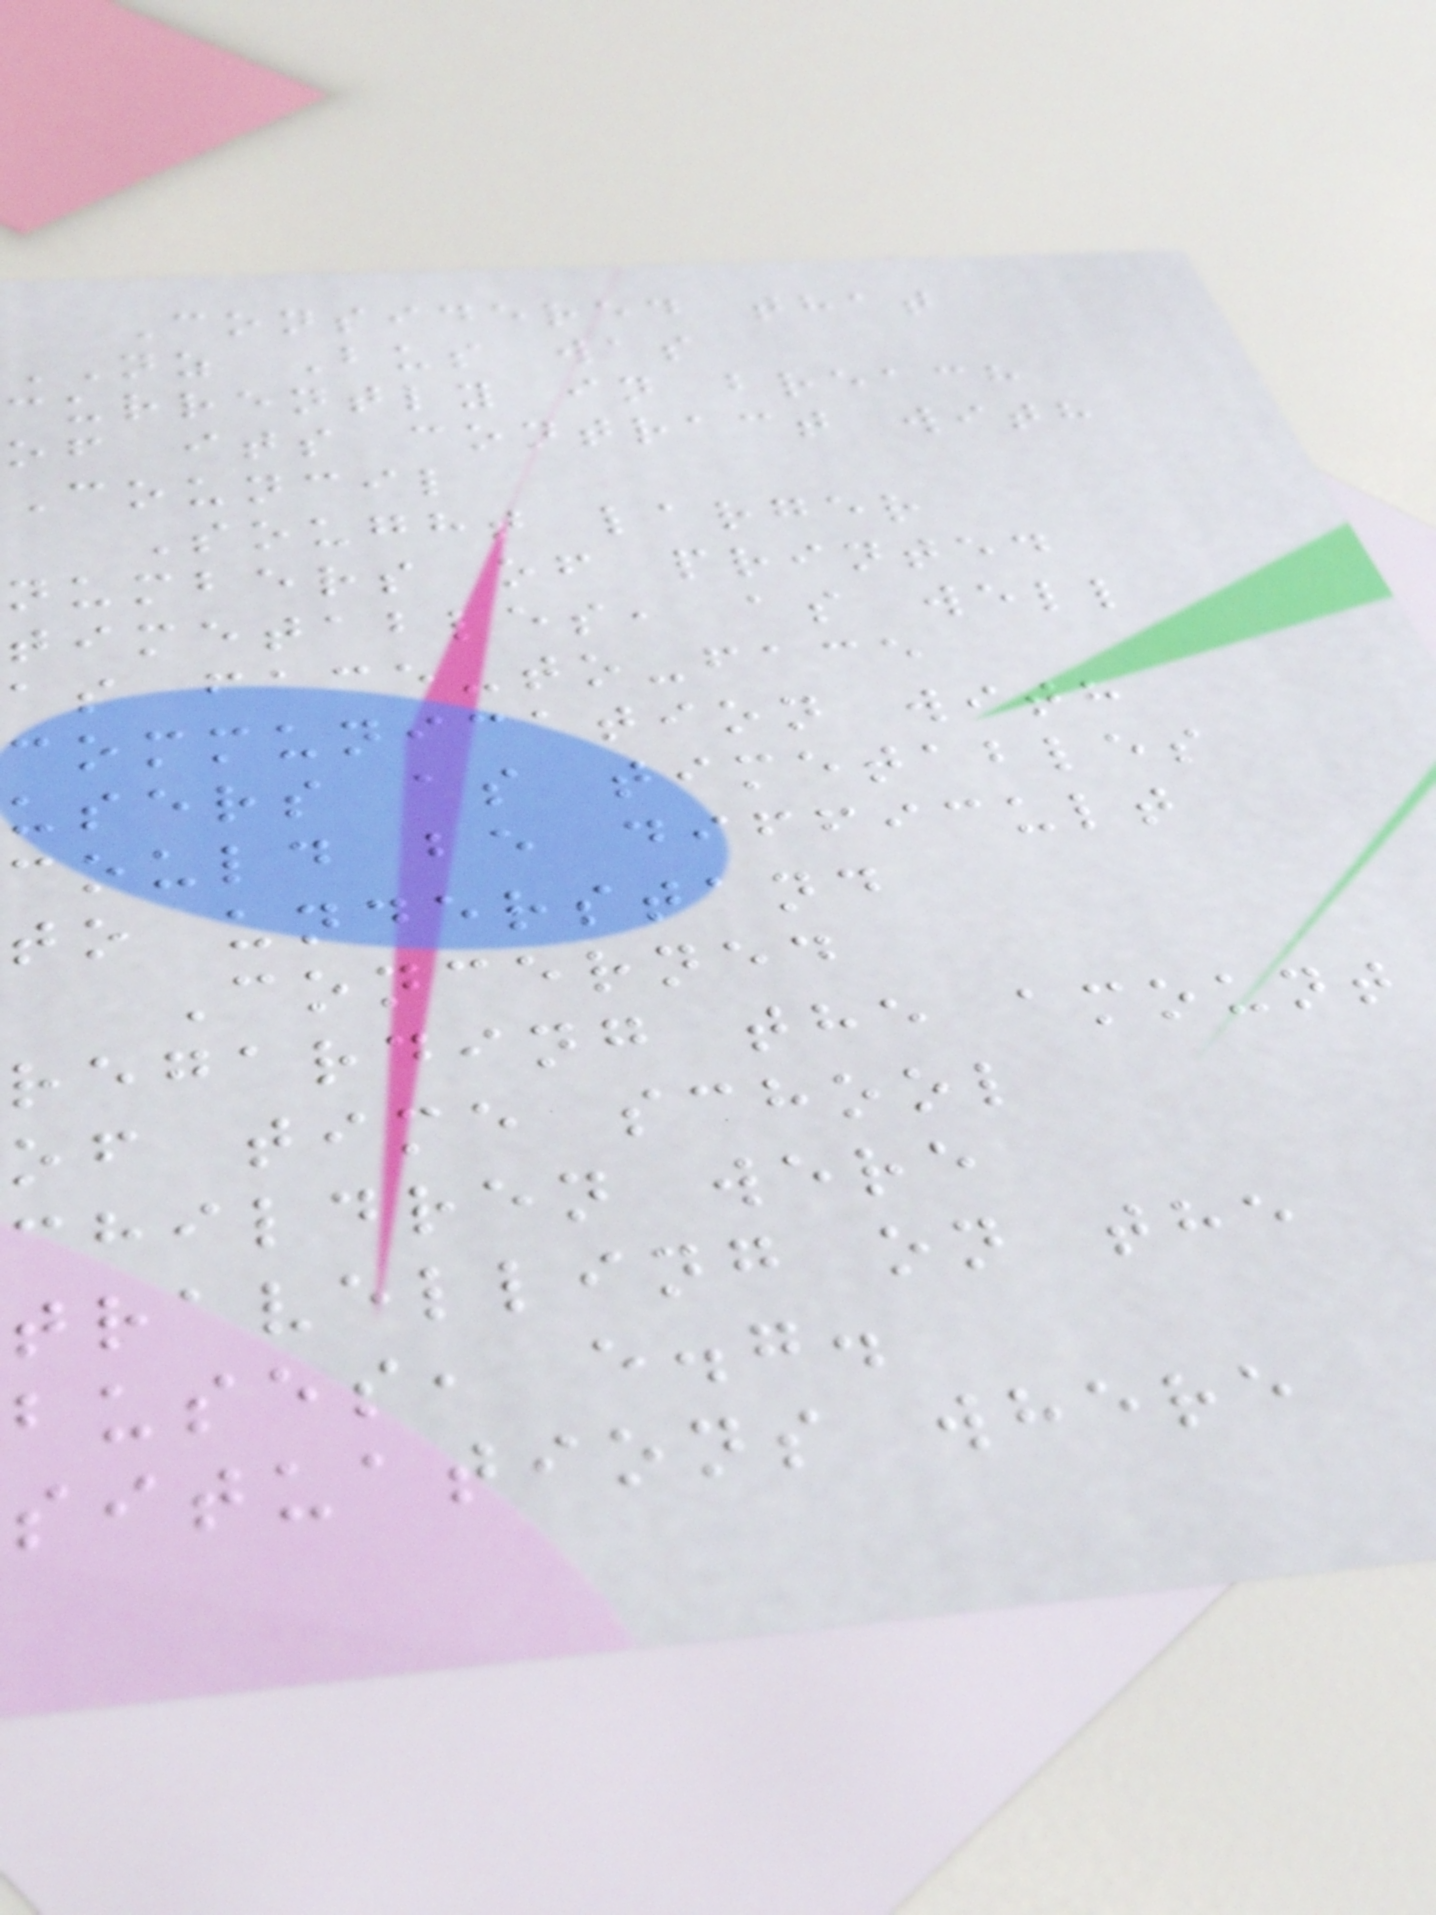Considered that
NZ Bus was
currently in breach
of its contract with
Council
Sought larger
numbers of printed
timetables, as well
as face-to-face
communication with
users as timetables
could be difficult
to understand
Concerned
regarding the amount
of time school
children were
travelling on the
buses, e.g.
situations where
